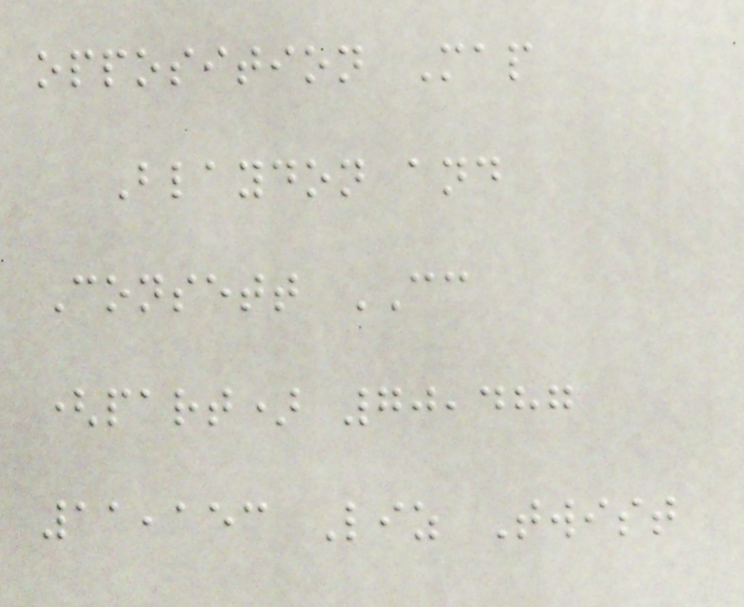opposition Map
Blaydon and
Consett CC
(part) 70,487
11,153 Liz Twist
